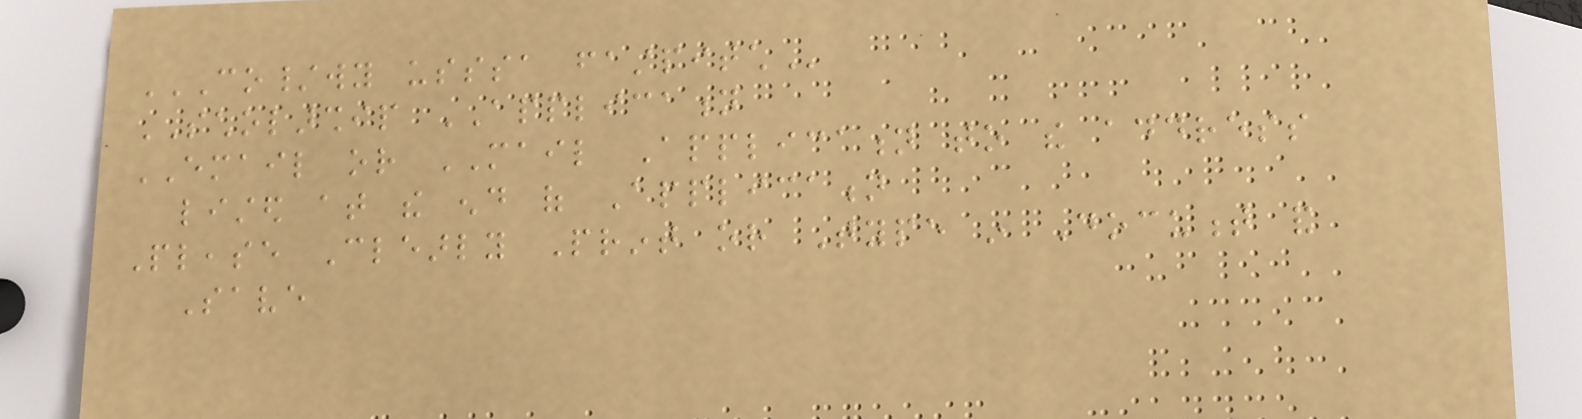CO/WY USSSA FASTPITCH
SCHOLARSHIP APPLICATION
EMAIL or MAIL Application to the address
listed at the end of Application
Please Clearly Print or Type in Document and
Save
